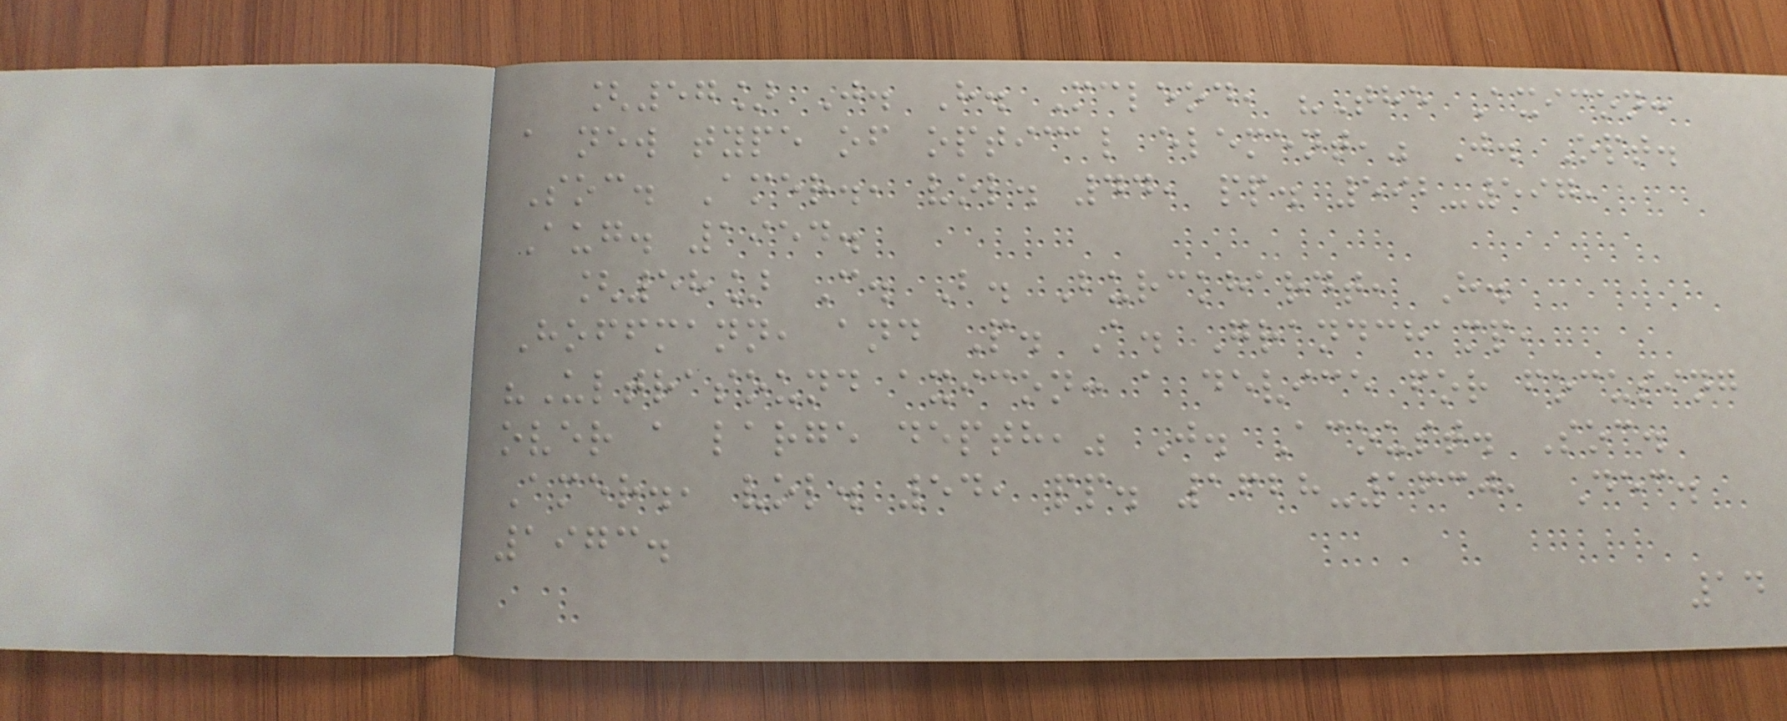[57] J. H. Mcleod, "The Axicon:
a new type of optical element," J. Opt.
Soc. Amer., vol. 44, pp. 592-597,
Aug. 1954.
[58] C. B. Burckhardt, H.
Hoffmann, and P. A. Grandchamp,
"Ultrasound axicon: a device for focusing
over a large depth," J. Acoust. Soc.
Amer., vol. 54, pp. 1628-1630, Dec.
1973.
14
